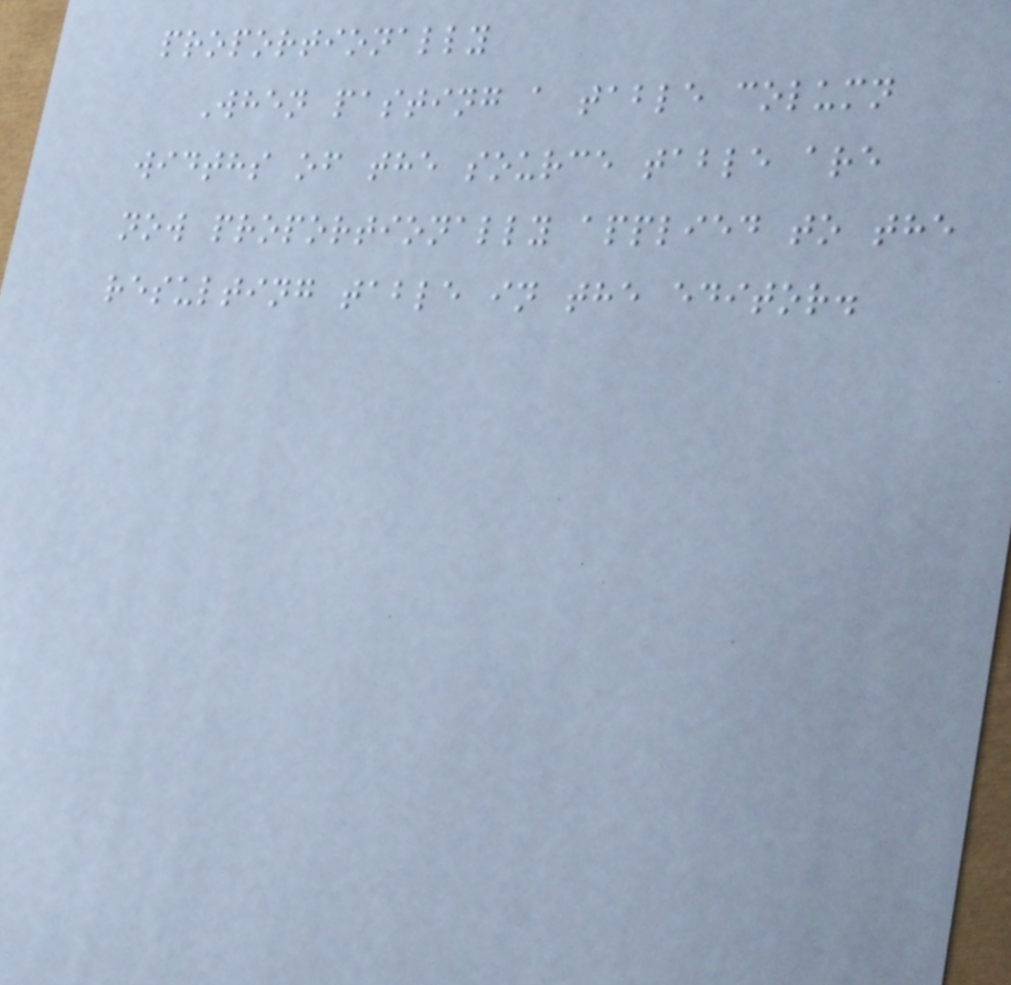proportionally
When pasting a table column
widths of the source table are
now proportionally applied to the
resulting table in the editor.
